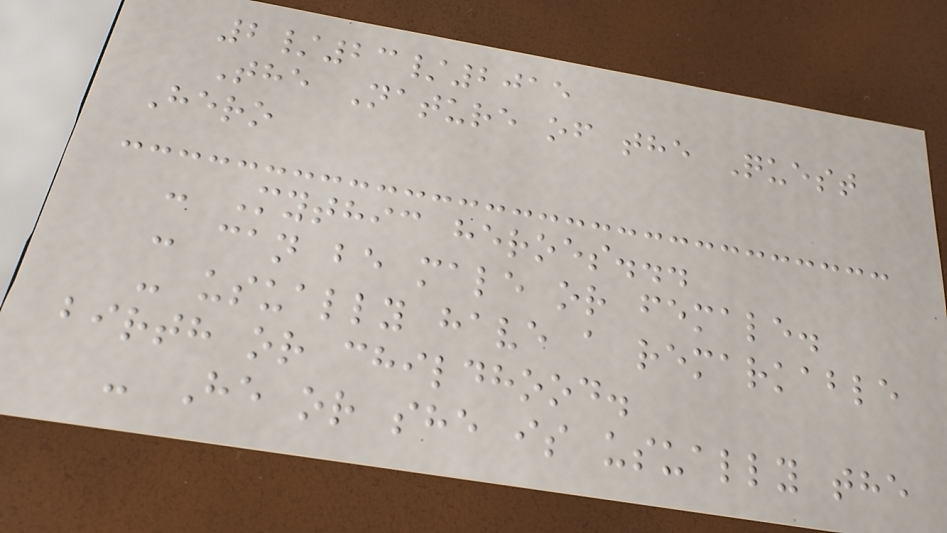2/23/2015
The Nature of the Quest
Hero
- Mythic heroes...
- can be male or female.
- usually have a remarkable
birth or childhood.
- He or she is usually the
